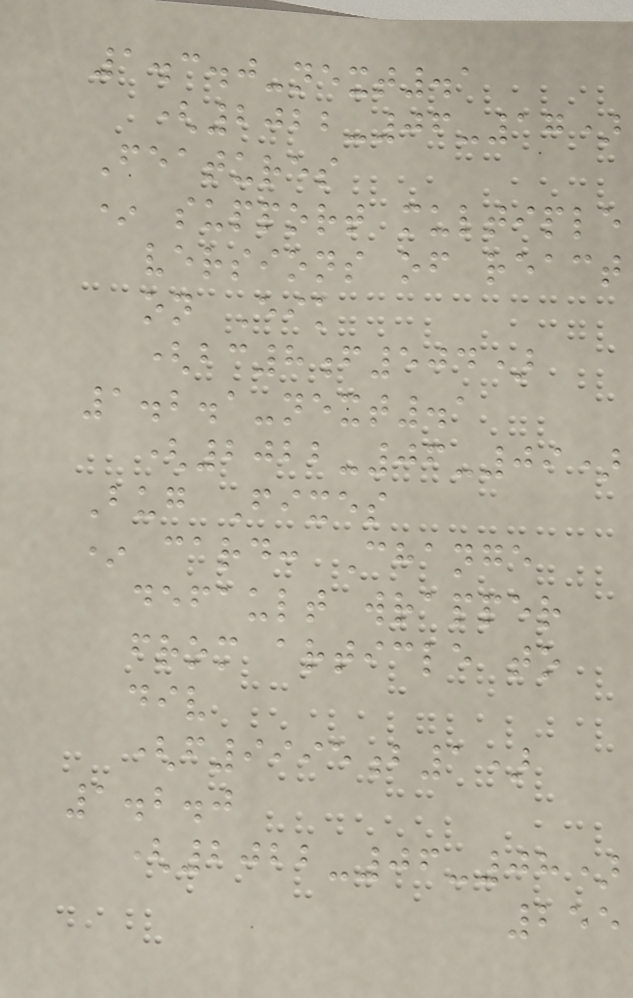1.3.0-next.1
(2022-06-17)
Features
* support multiple
versions of react
on Eik
(bc8f504)
1.2.1-next.1
(2022-06-09)
Bug Fixes
* card: Change
default wrapper
from article to
div
(f9995b1)
1.2.0
(2022-06-08)
255
